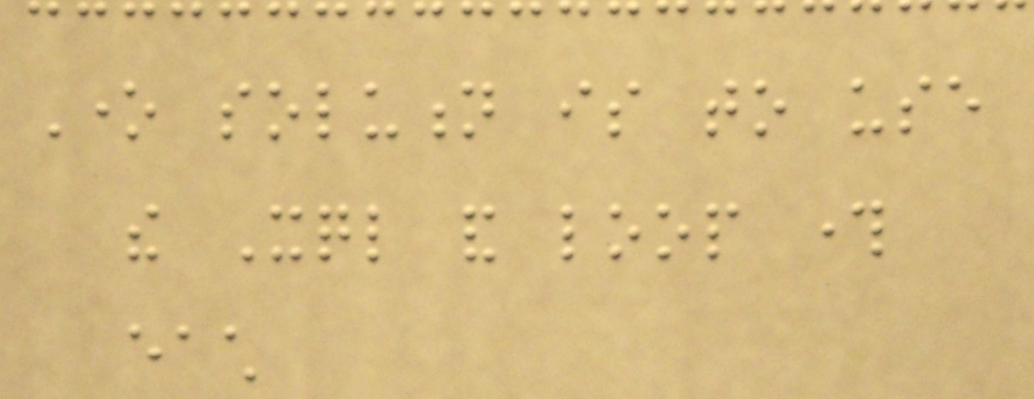One solution is to use
the Xql and loop through
each
